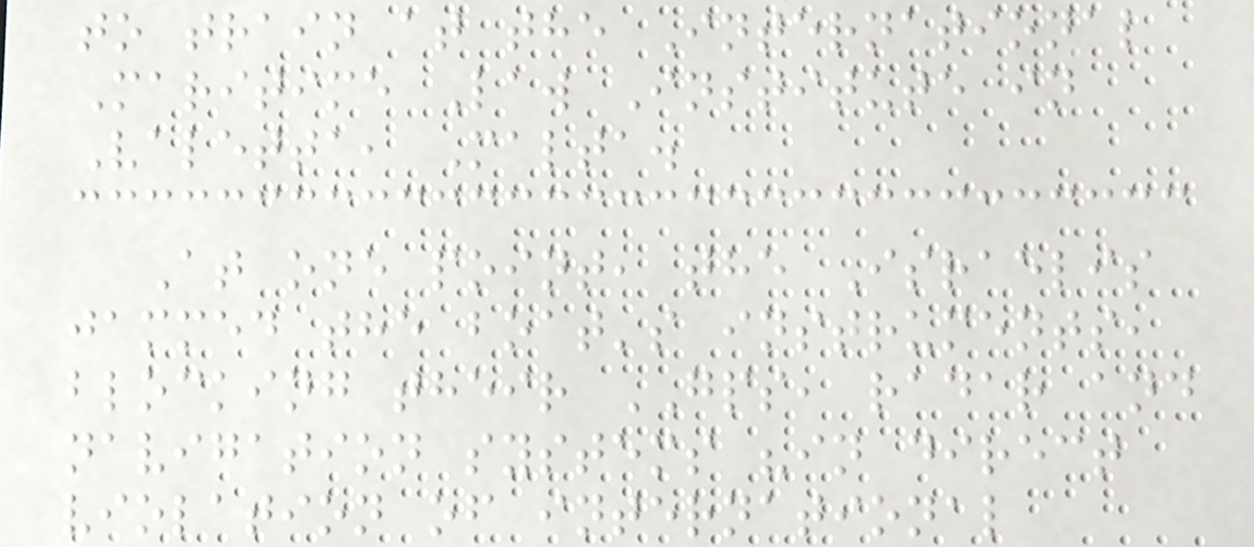to train at the International
Maritime Law Institute in
Valetta, Malta.
At one point, the Israelis
jammed the boat's instruments,
blocking their GPS, radar and
navigation systems "in direct
violation of international
